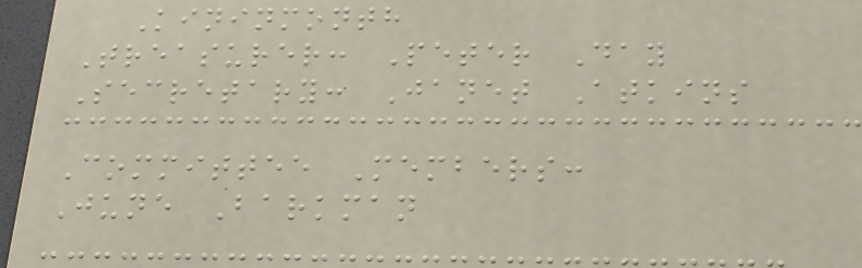Kininmonth
Treasurer: Peter Day
Secretary: Janet Atkins
Committee Members:
June Barkman
